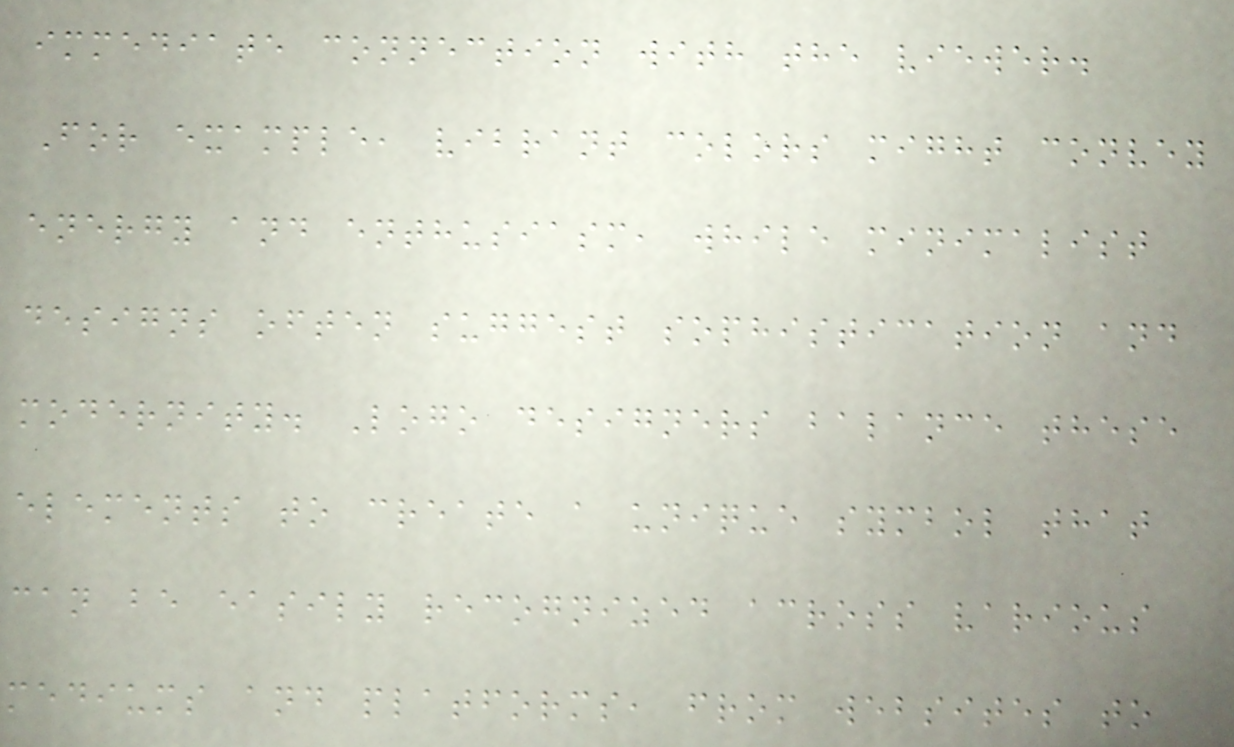immediate connection with the viewer.
For example, vibrant colors might convey
energy and enthusiasm, while minimalist
designs often suggest sophistication and
modernity. Logo designers balance these
elements to create a unique symbol that
can be easily recognized across various
mediums and platforms, from websites to
